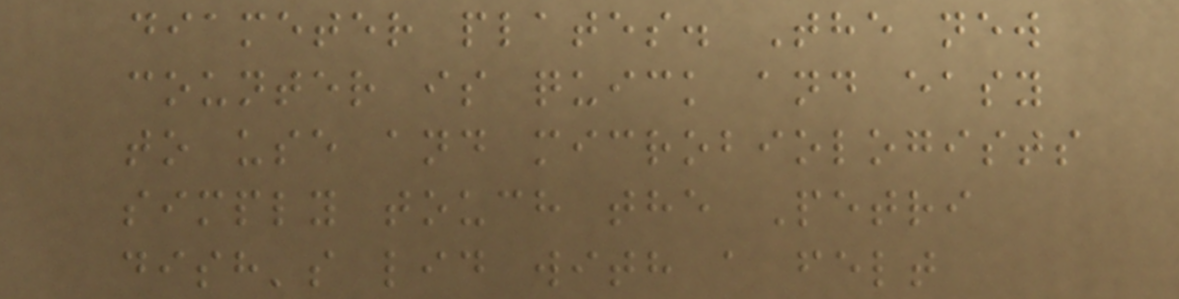diameter plates. The new
counter is quick and easy
to use and microbiologists
simply touch the Petri
dish's lid with a felt
